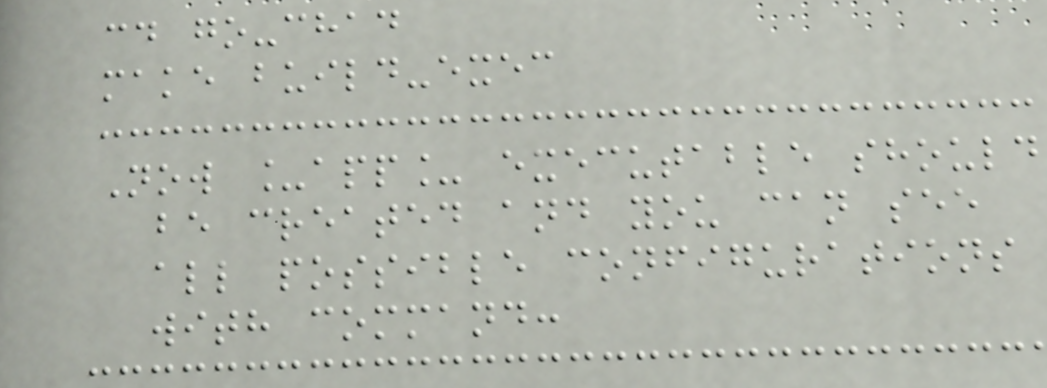cd go-chad
make build-exec
Now _app_ executable should
be created and you can see
all possible configurations
with command:
